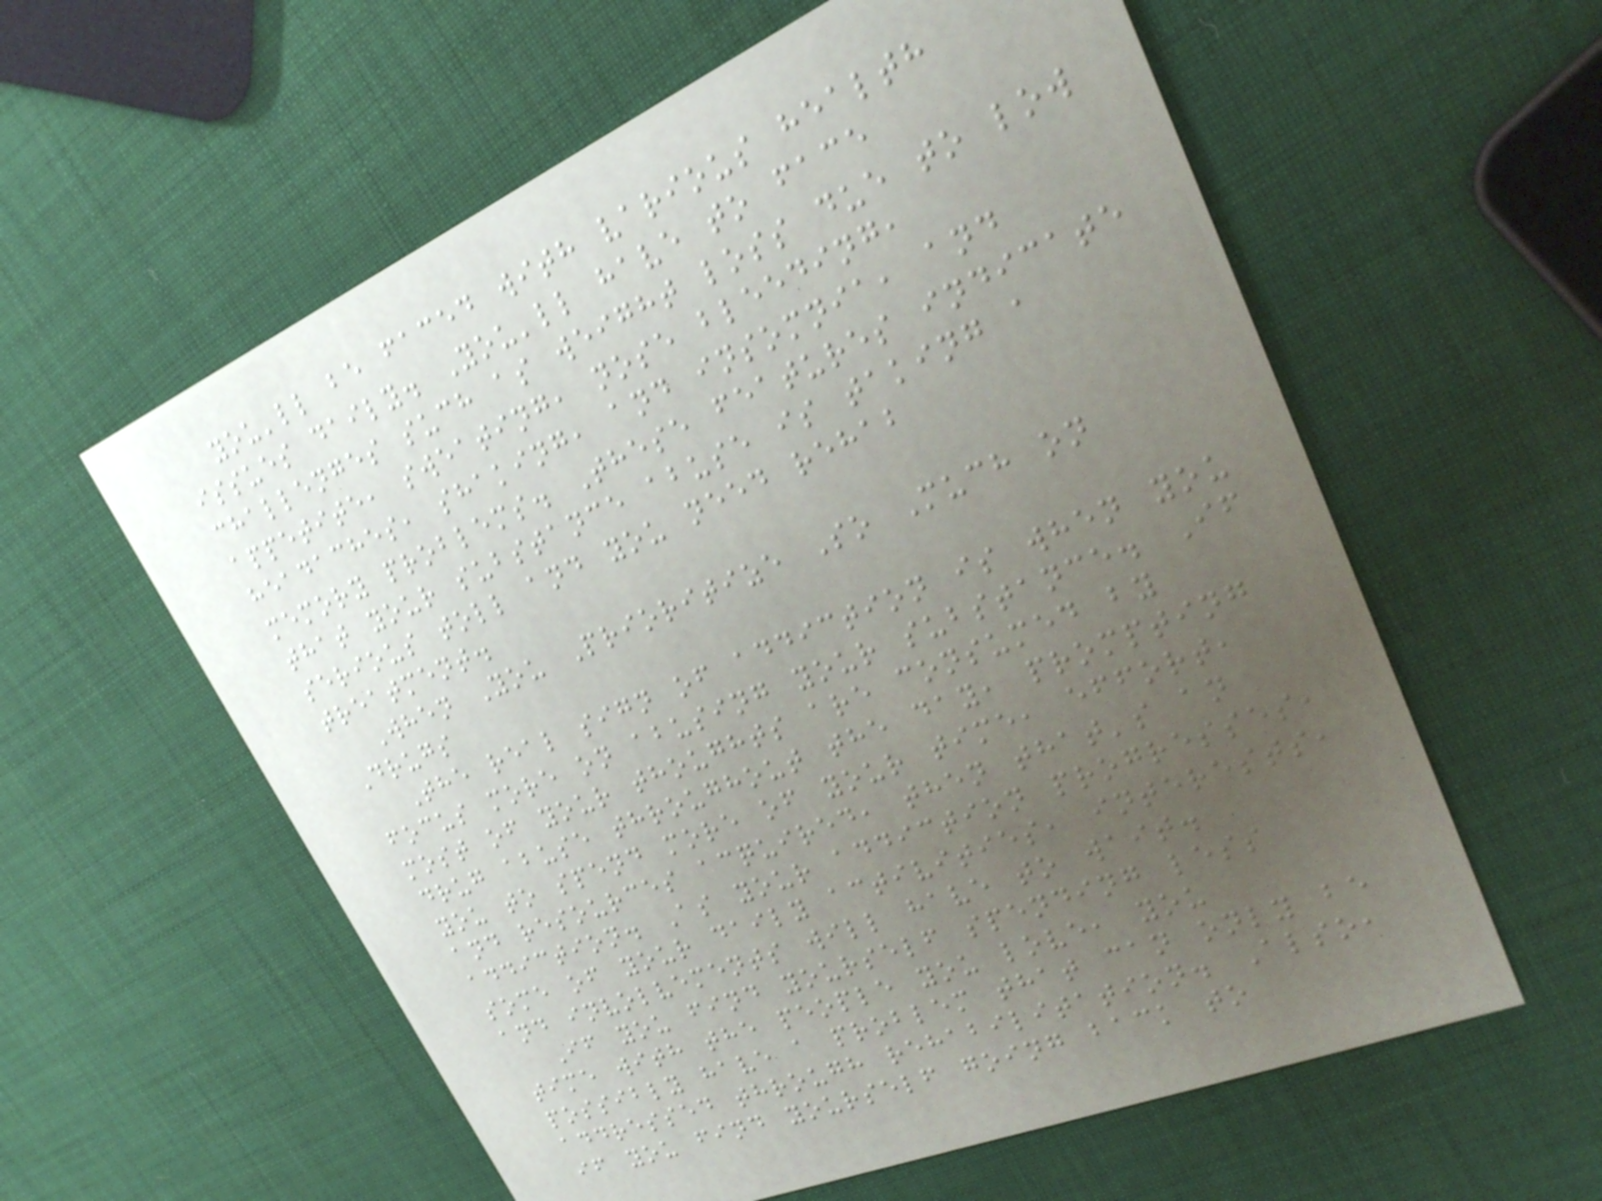you'll be faced with various health
issues daily. You'll have to face
challenges such as weight loss due to low
appetite, sweating, nose bleeding,
headaches, shaking, and insomnia, and
memory problems. These features indicate
that your substance abuse is taking a
serious toll and you need rehab
treatment.
When You Prioritize So Much on
Drugs
The real sign of addiction is when you
focus more on abusing your substance. If
most of your thoughts are consumed by
drug abuse throughout the day, prompting
you to spend more of your time, effort,
and resources acquired, then that's an
addiction. As your addiction progresses,
some of your daily activities, interests,
and involvements will have to wait.
If you find yourself spending less
time with the people you love, you
possibly have a problem that can only be
addressed through rehabilitation. Also,
if you find yourself going back to
